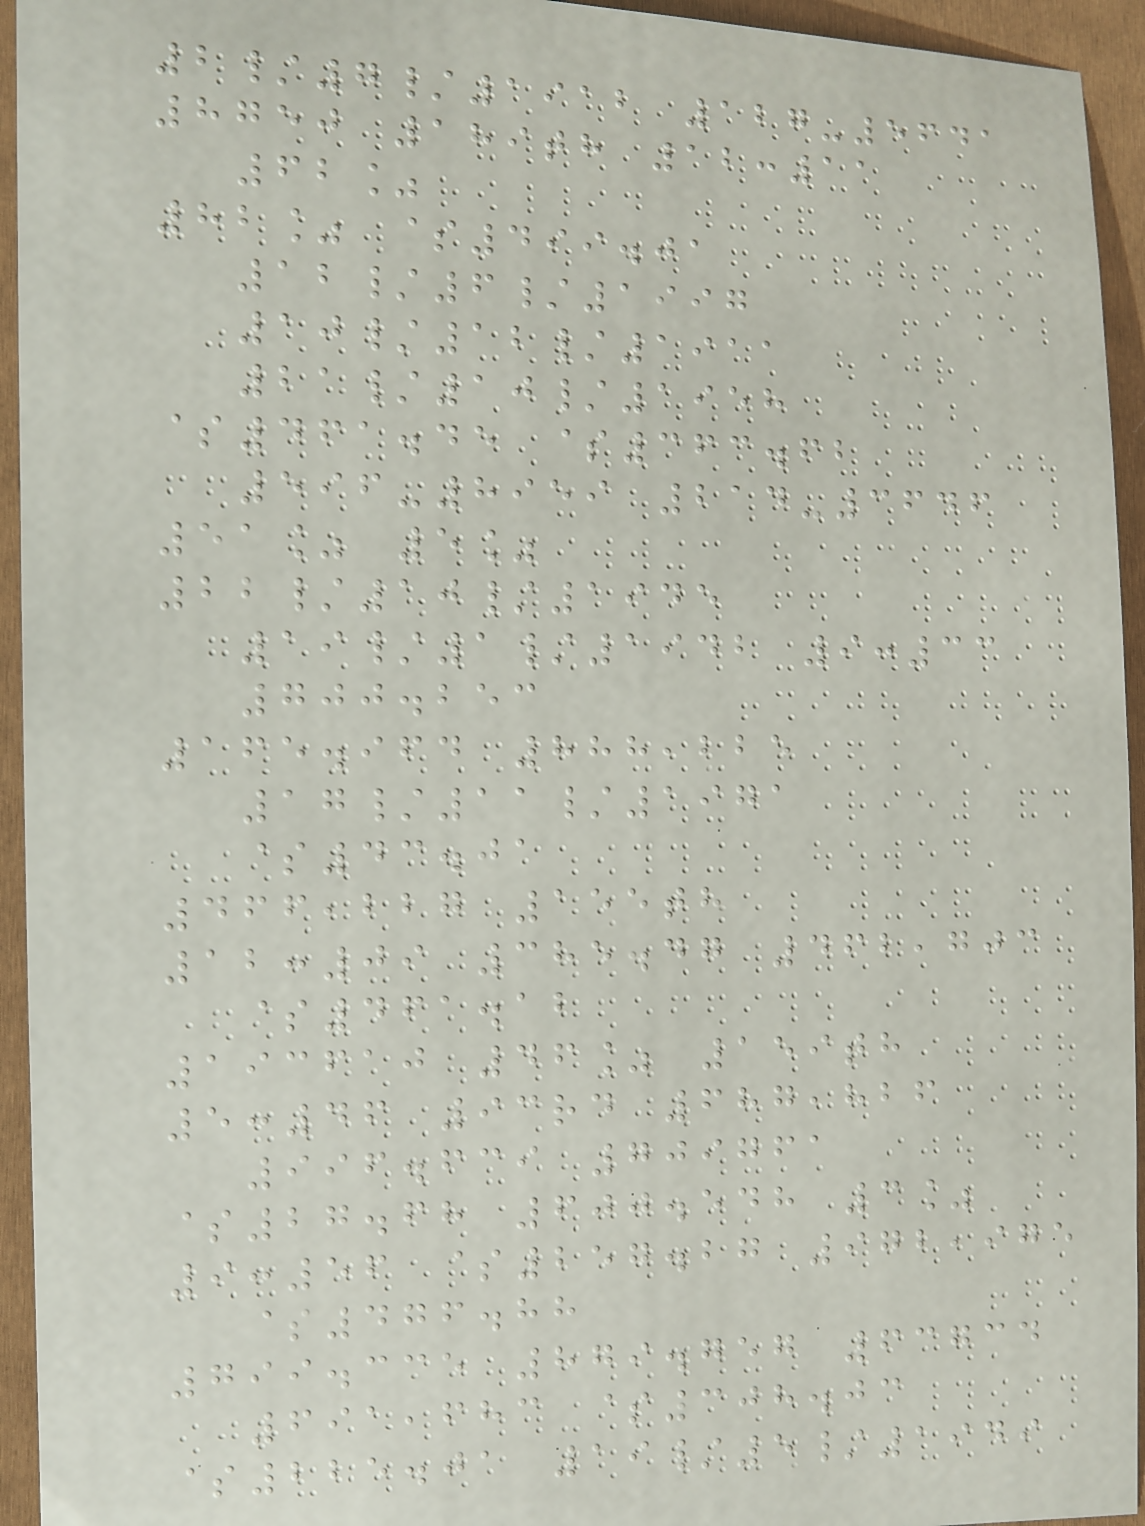2/7/1912 127-5641
8750 189th 12:11
62%
82% $499.01
12/6/1997
10/12/1911
21/10/1958
$461.45 $363.62
596-8959 214-3646
51% 5%
22/10/1945
19/1/1942 9:33
700.253
165.964 888,225
17/11/1971
$43.01
466,227 155th
12:09 385.47 462,703
$461.12
193610 46% 159th
5:46 93rd 687,826
996.639 709761
$27.68 600.548 3%
9:56 $257.27 972,975
$476.88
799.335 879.757 63734
691,683 $308.03
$225.01 19/5/1949
